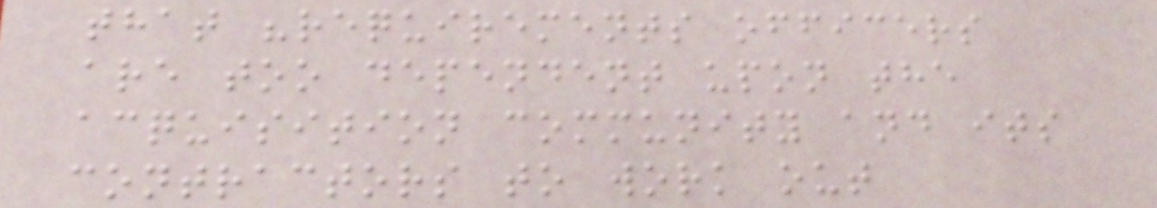that "requirements officers
are too dependent upon the
acquisition community and its
contractors to work out
